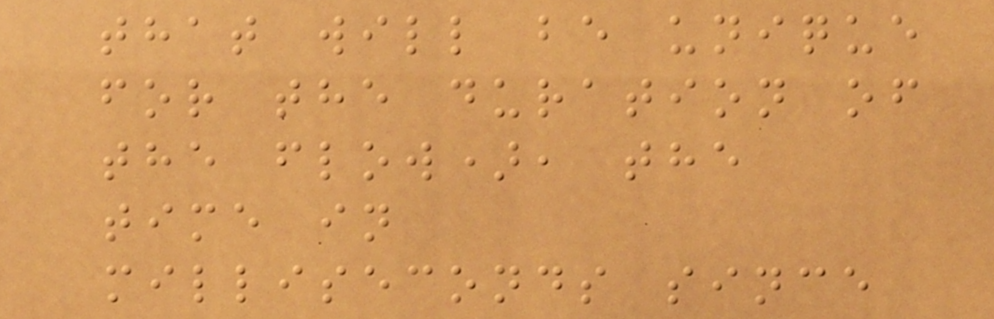that will be unique
for the duration of
the flow), the
time in
milliseconds since
